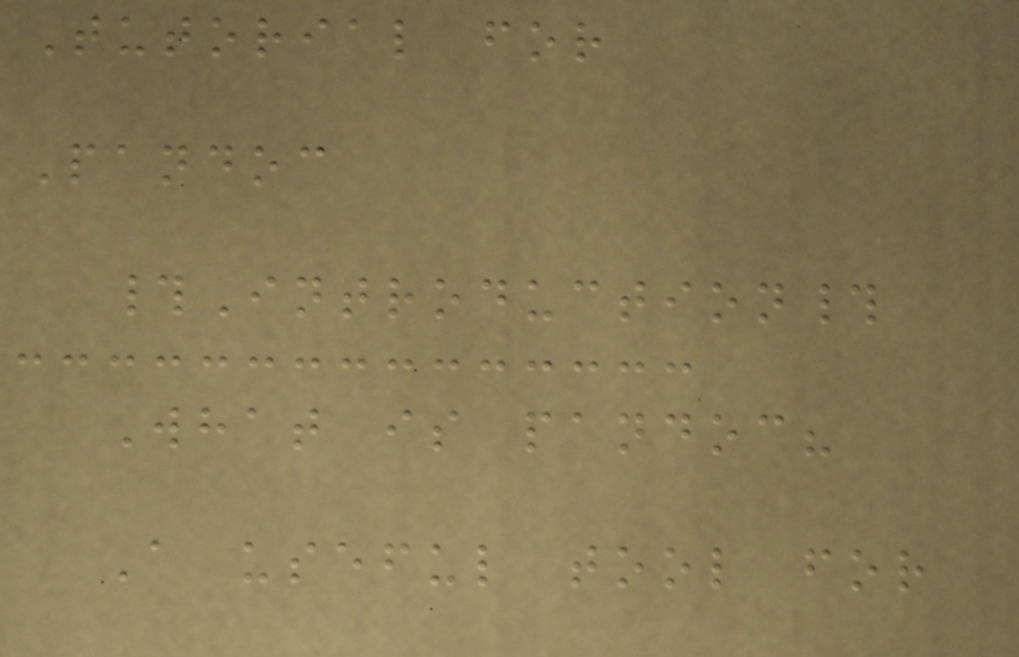Tutorial for
Pandoc
#Introduction#
What is pandoc?
A useful tool for
